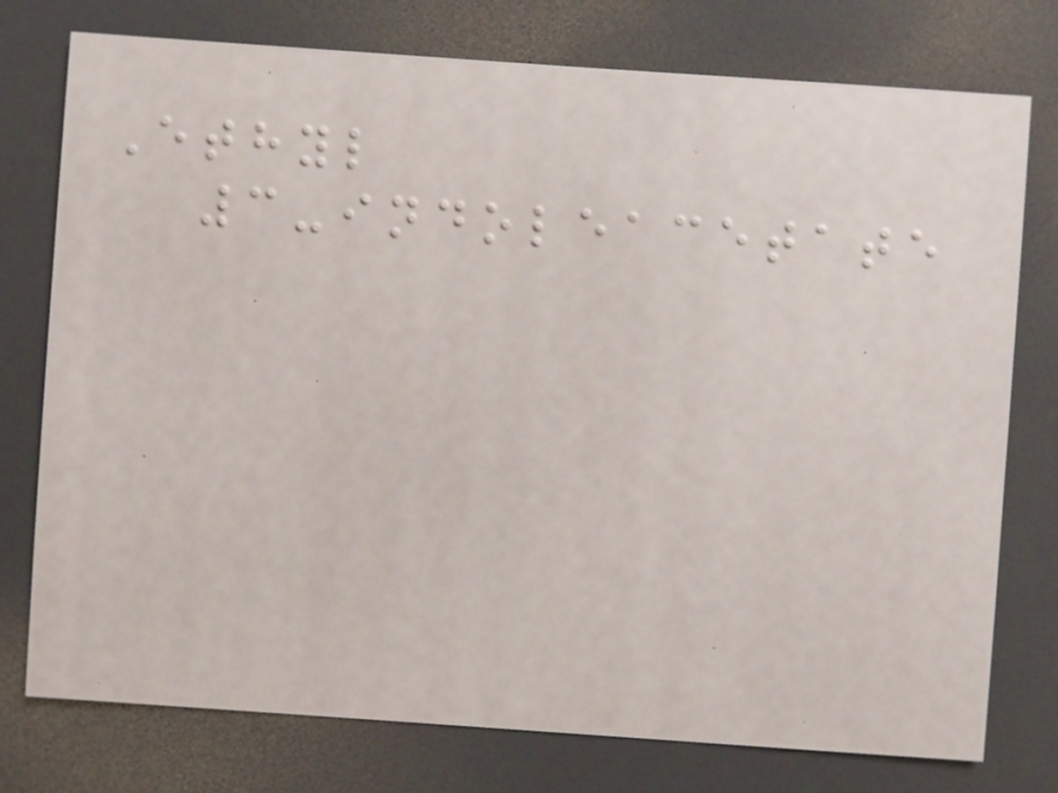Ethyl
3-indoleacetate
